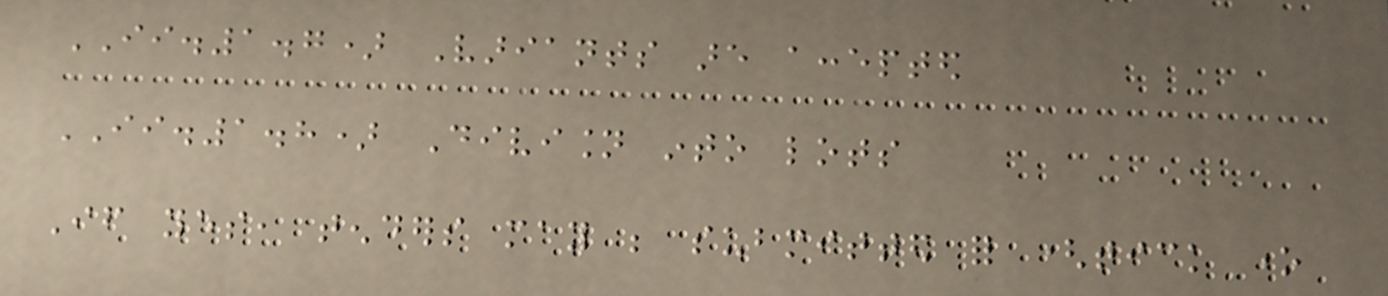II.1.7) Variants are accepted
II.1.8) Division into lots
If yes, tenders may be submitted for (tick one
